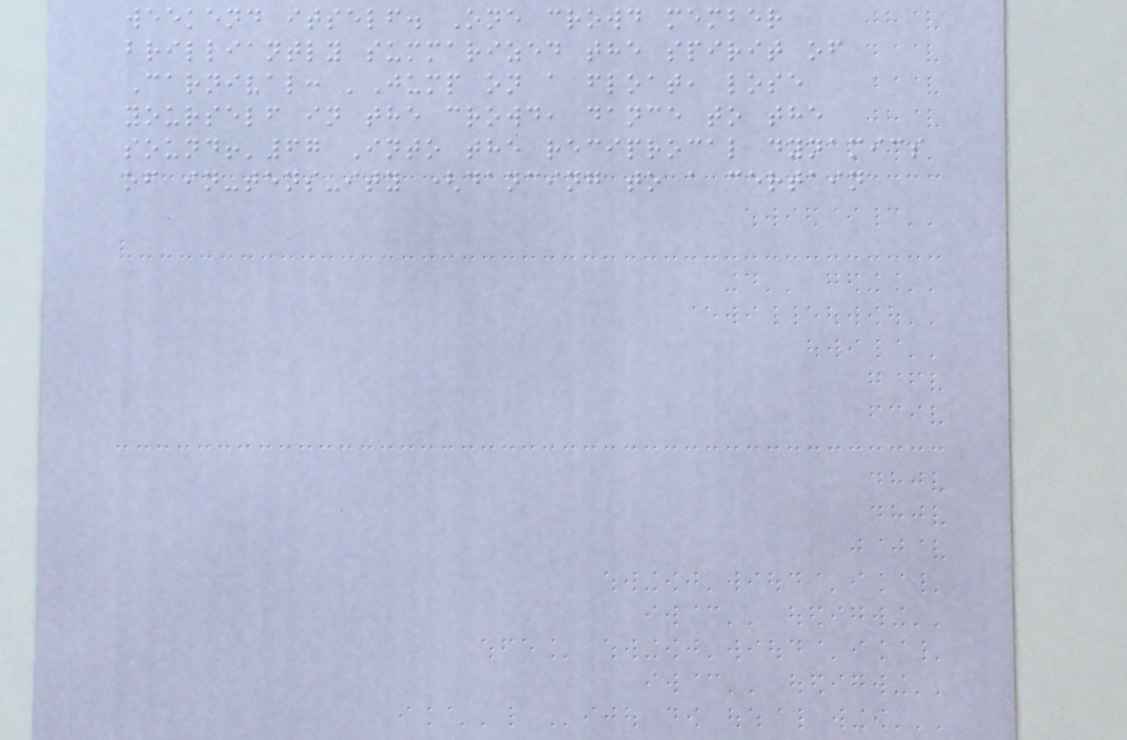weekend itself. One crowd member
brilliantly summarized the spirit of
Carnival: 'Jump on a float, lose
yourself in the crowd, dance to the
sound!'67 Into the reciprocal dynamics
of in-tens-ity (dancing to a certain
